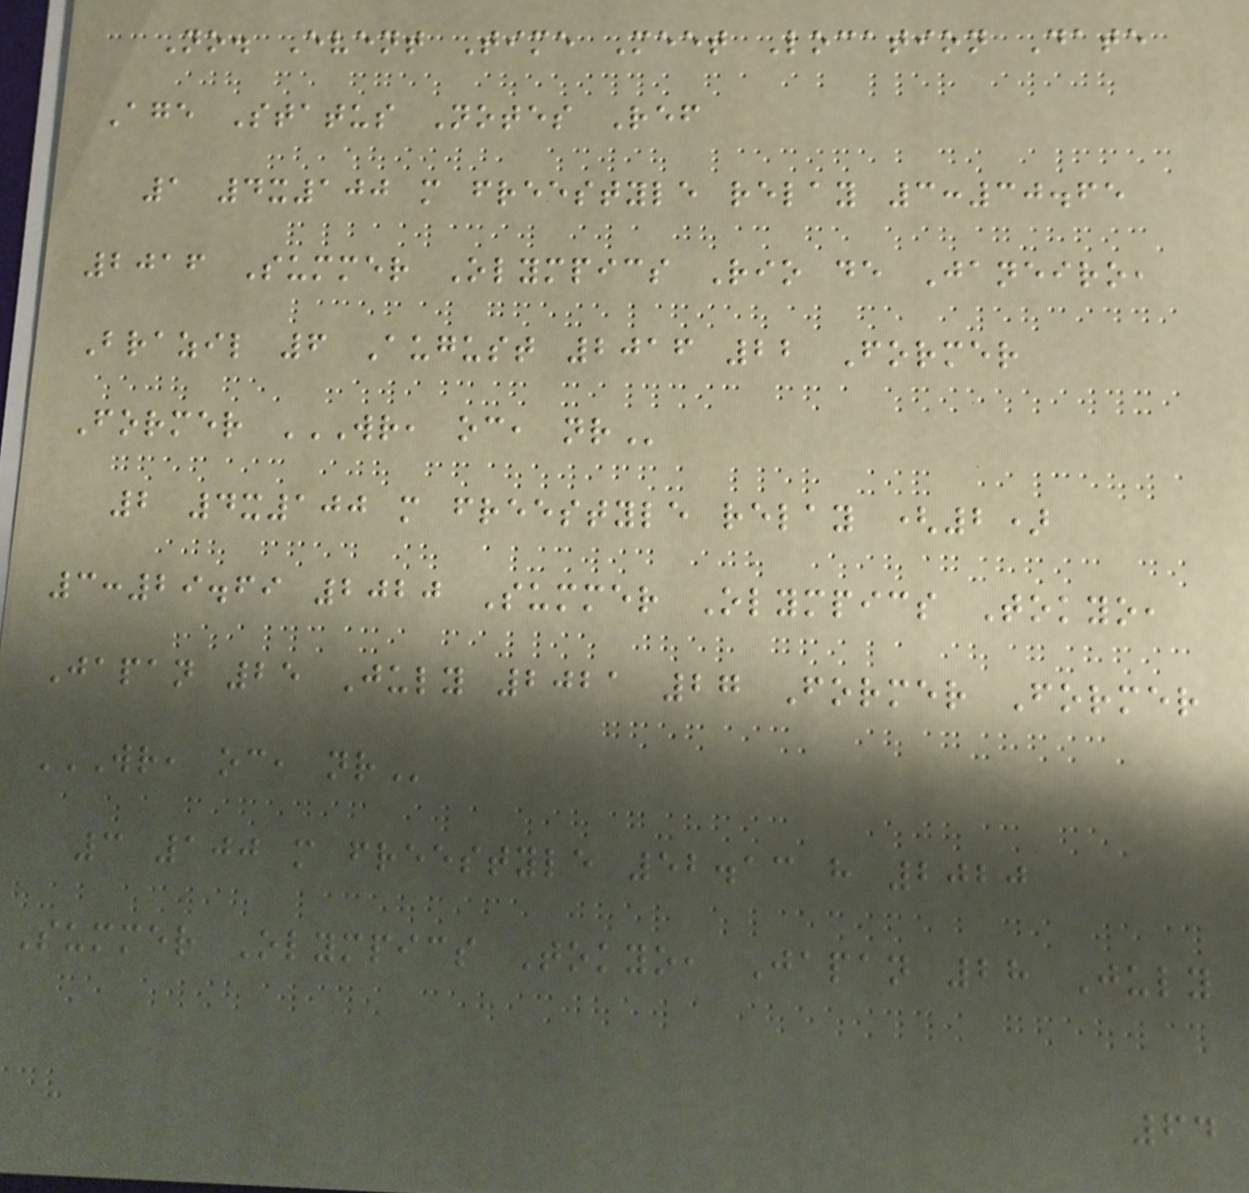No. Event Time Meet Location Date
Age Status Notes Ref
1 4x100 m freestyle relay 3:30.65
2016 Summer Olympics Rio de Janeiro,
Brazil 6 August 2016 22 Former
Former WR, OC, NR
2 4x100 m freestyle relay (2)
3:29.69 2020 Summer Olympics Tokyo,
Japan 25 July 2021 27 Former Former
WR, OC, NR
3 100 m freestyle 52.13 h 2020
Summer Olympics Tokyo, Japan 28 July
64
